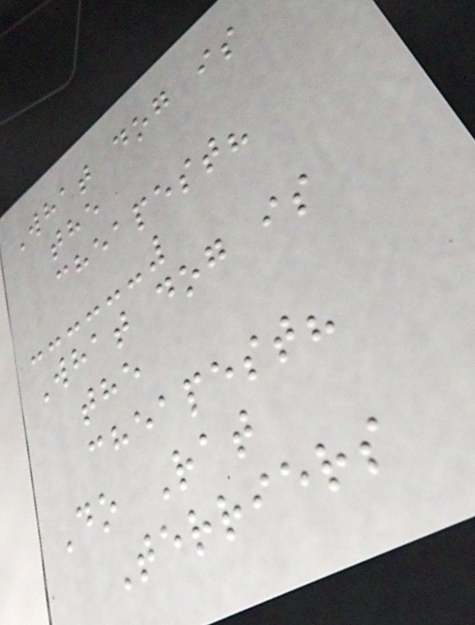What dog is
the
cheapest?
What dog is
the
cheapest?
Do Rat
Terriers
